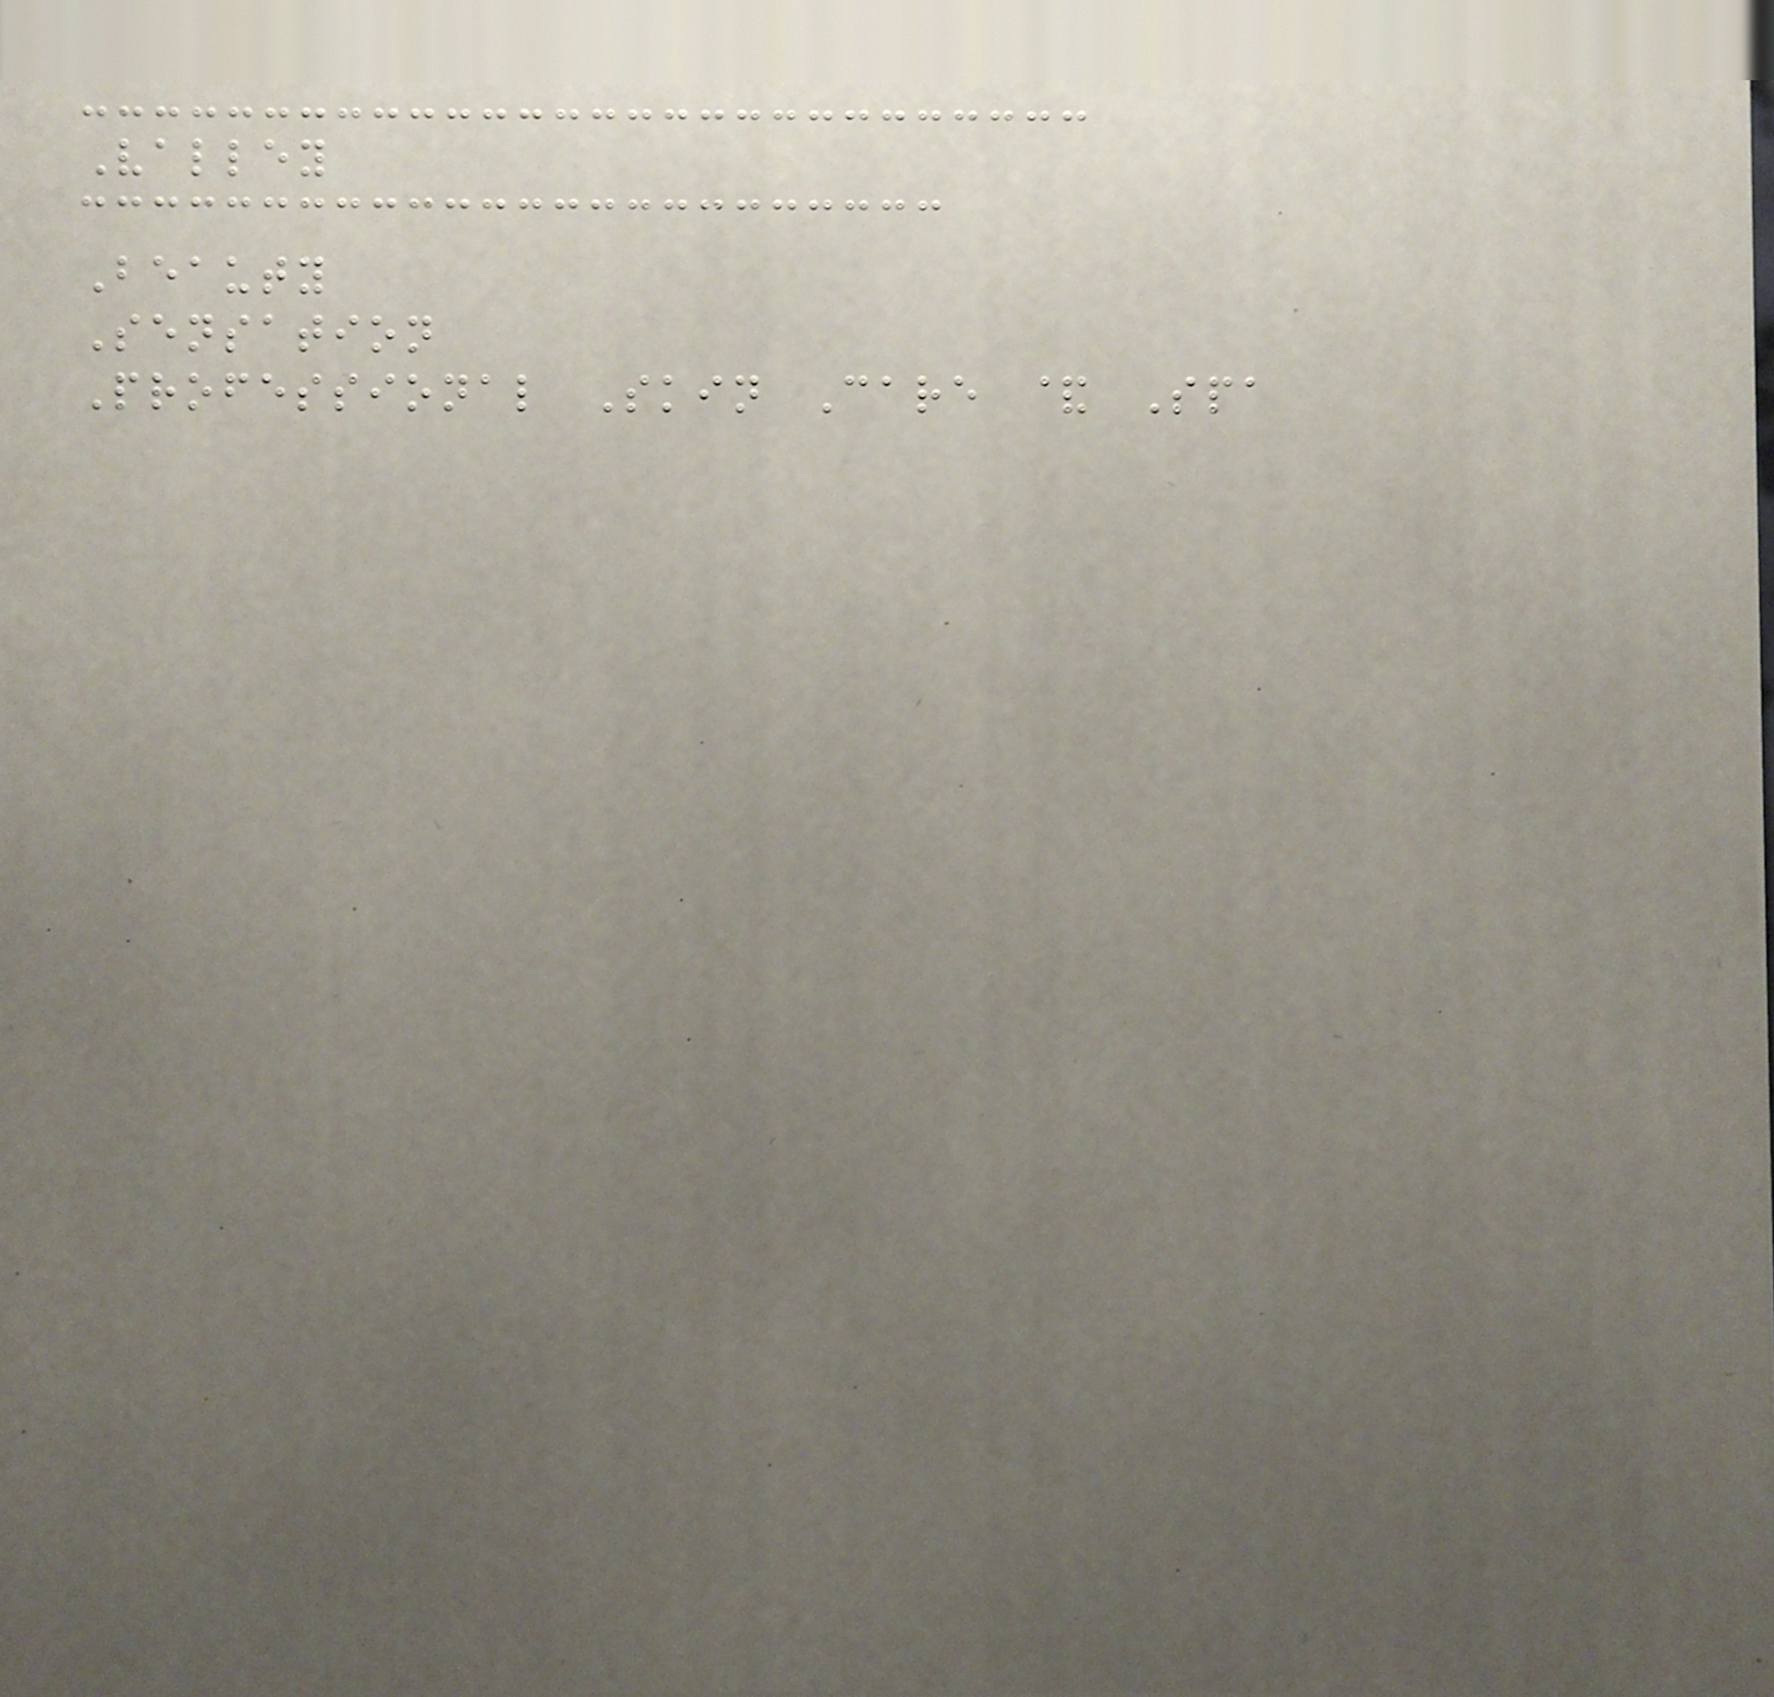Valley
Beauty
Sensation
Professional Skin Care & Spa
